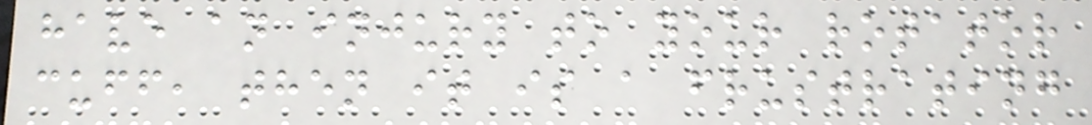have an injury to your rotator
cuff, then it is a frustrating
